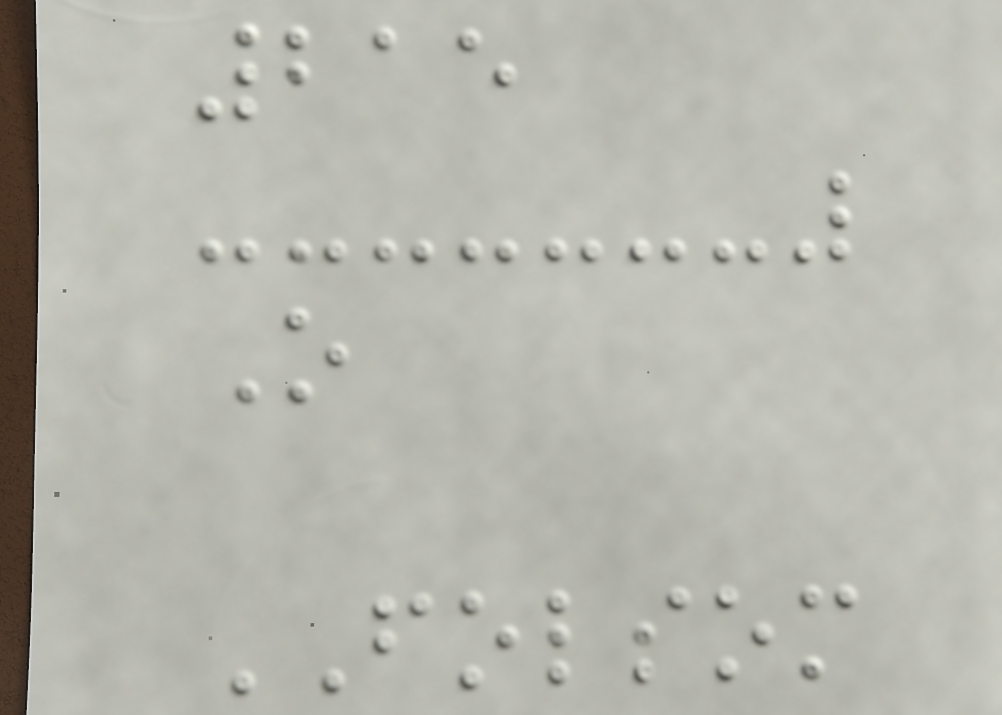215
O
FOLSOM
